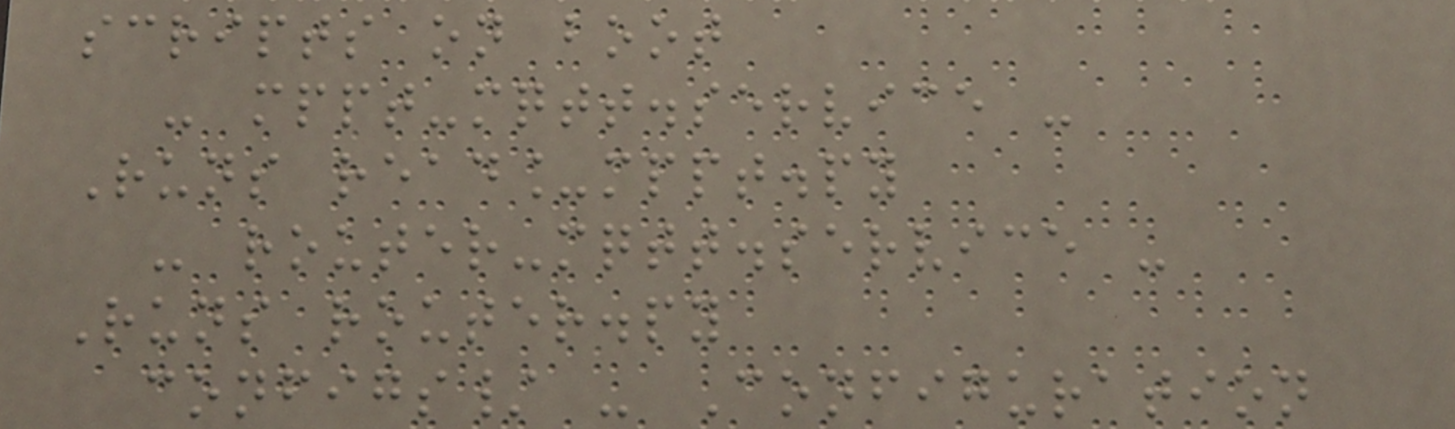scripts on boot
- mppt-mqtt.service -
Runs read_mppt.py
- router-mqtt.service -
Runs router.py
configs/ - Configuration
